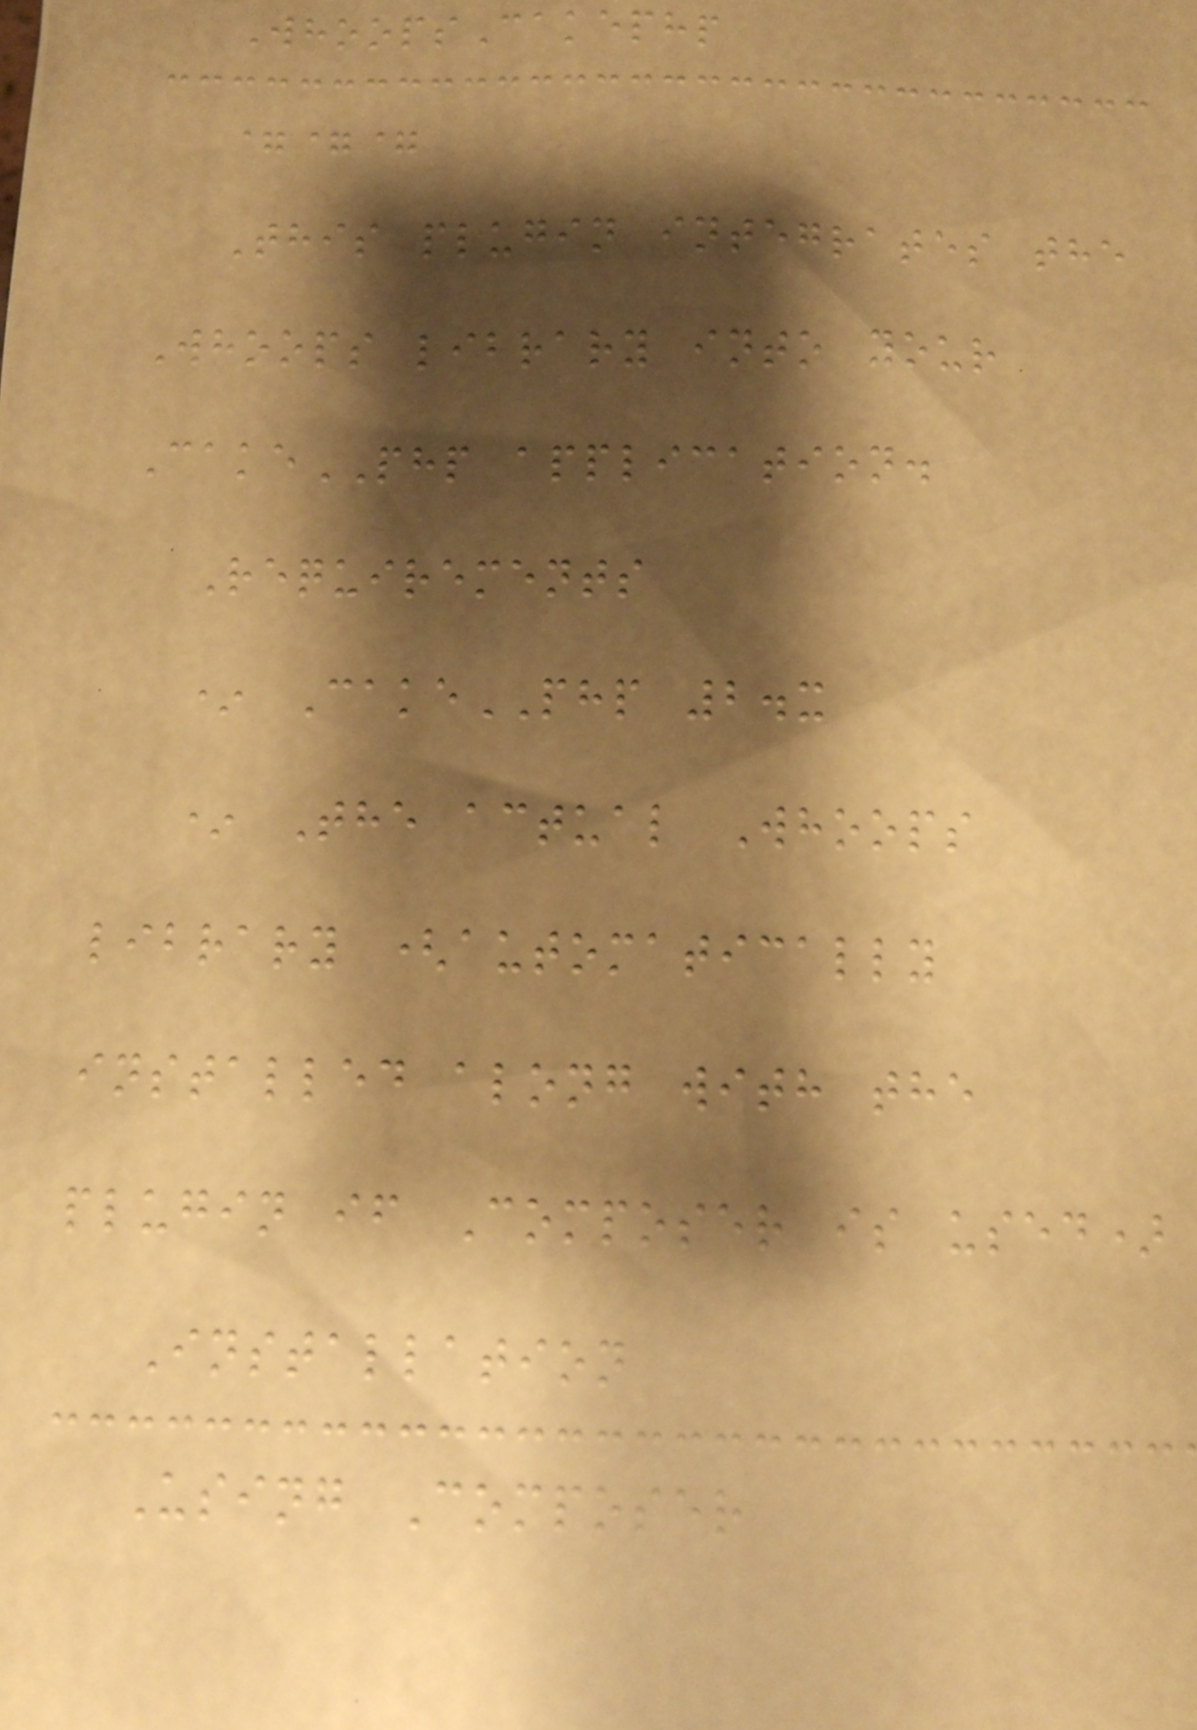WhoopsCakephp
===
This plugin integrates the
Whoops library into your
CakePHP application.
Requirements
* CakePHP 2.x
* The actual Whoops
library (automatically
installed along with the
plugin if Composer is used)
Installation
Using Composer
